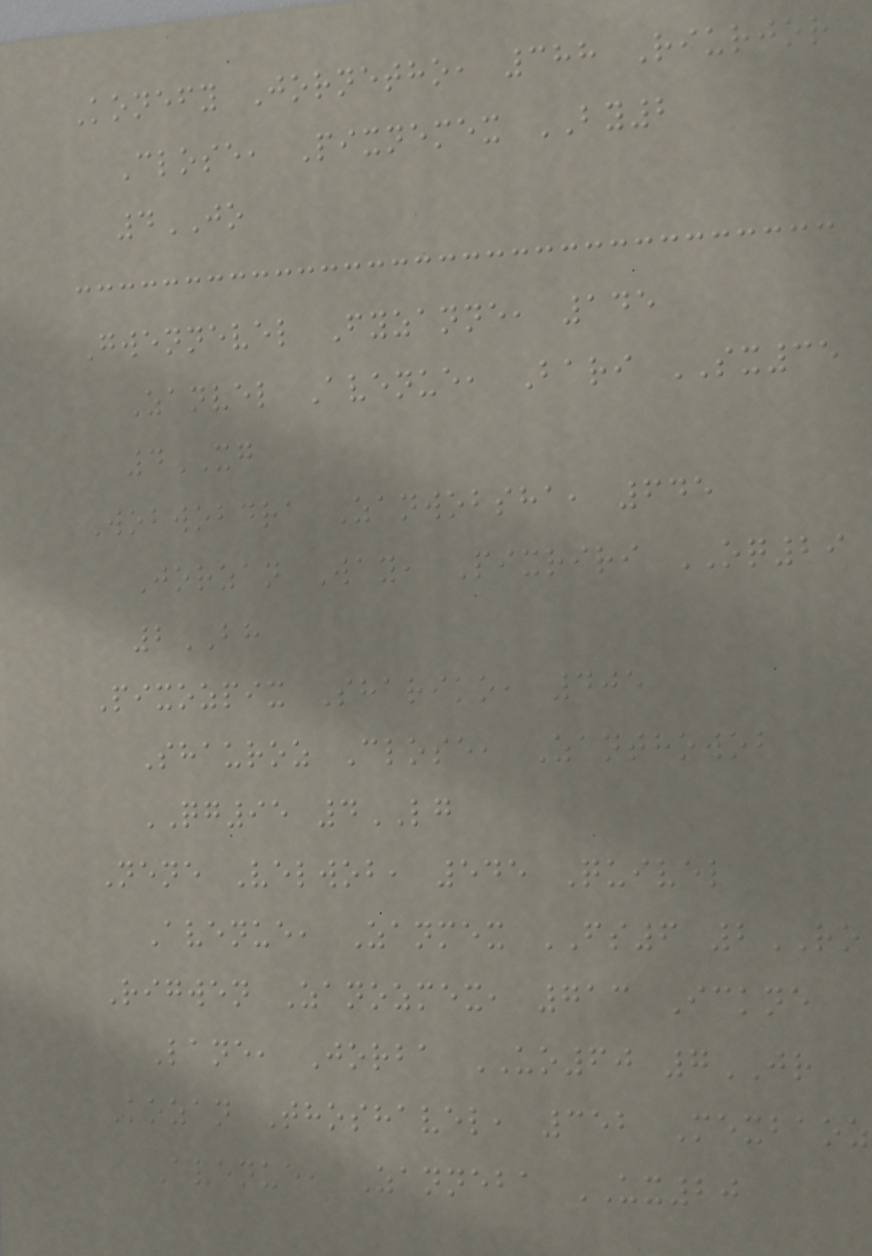Konefy Jornetho, 388 Riurjor
Close, Pixnemex BY2
4JO
Gwennevel Fyzanne, 145
Zanvel Avenue, Bari SX35
4XG
Wobwobdra Zanwobsha, 645
Jorzan Way, Pixriri OQ29
2BH
Pixozpix Shariko, 405
Shauroz Close, Zanthowob
QG95 4LG
Nene Velwob, 545 Quivel
Avenue, Zanmex FS6 2RO
Rigwen Zanozmex, 713 Ickne
Lane, Jorba UO60 7JR
Kozan Thoshavel, 352 Mexbaoz
Avenue, Zanneba UX20
